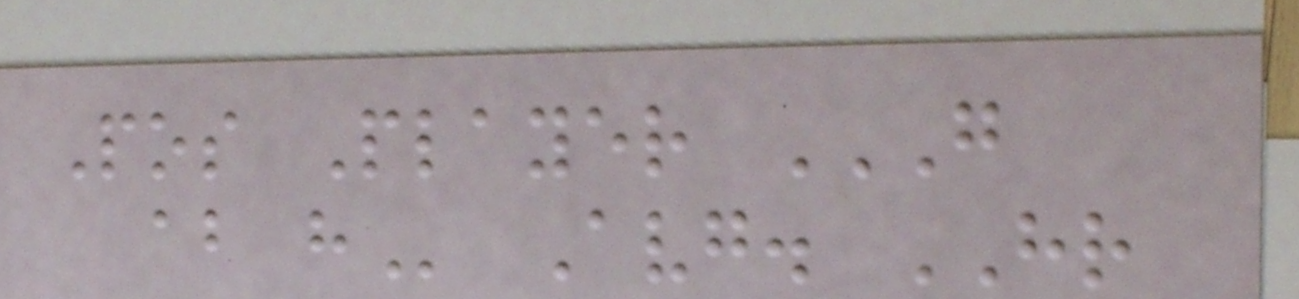Pos Player G
AB H Avg. HR
